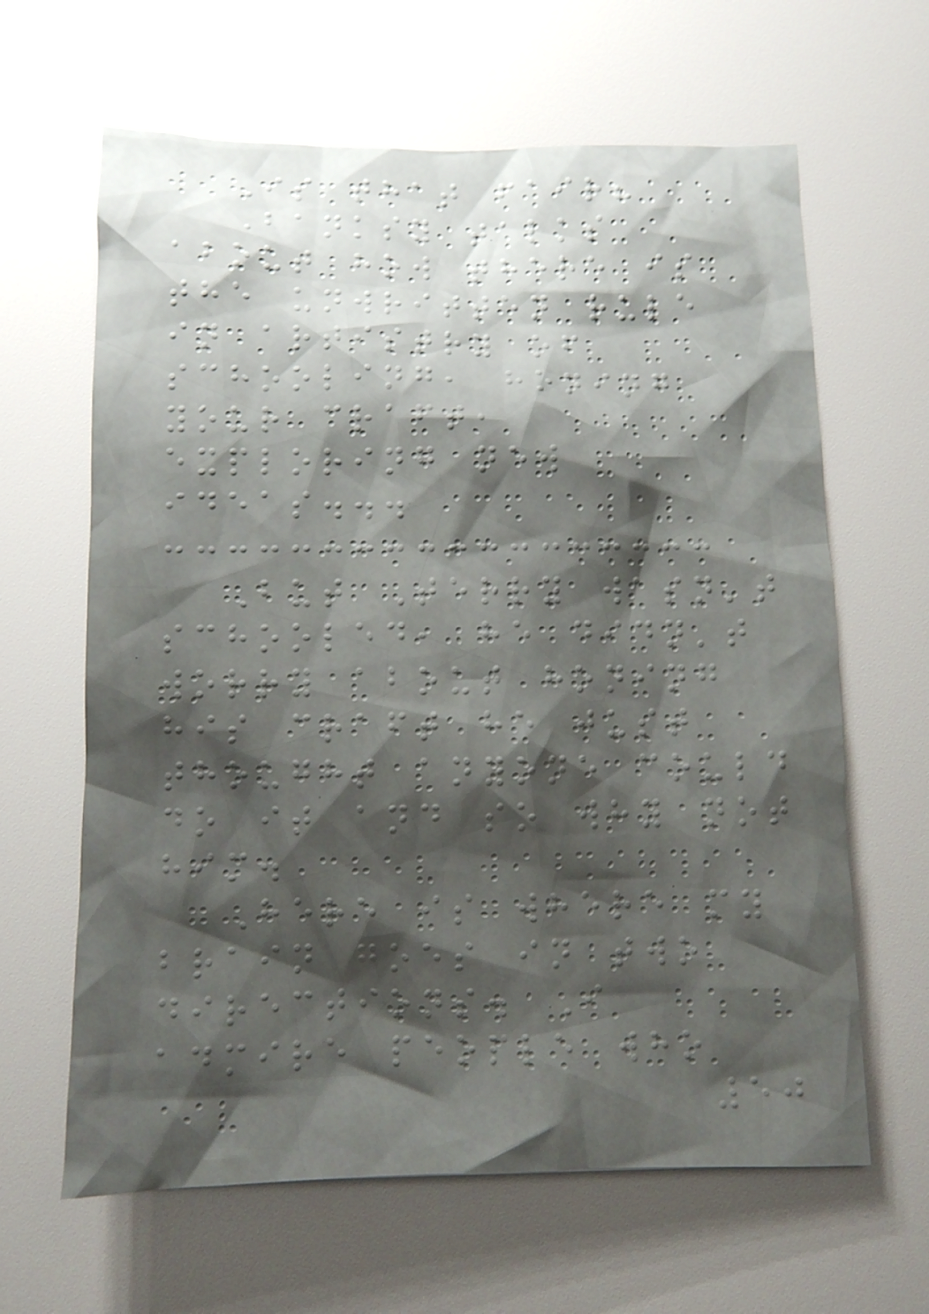Is that fair?
Banksy talks
about how there is
the unwritten rule
in artistry of
schooling, honing
your craft,
exploring new
ideas...
But Terry wasn't
schooled, he didn't
worry about honing
his craft he just
thought anyone could
do it and so why not
him.
Here is where my
brain goes in two
directions. I
admire people who
50
